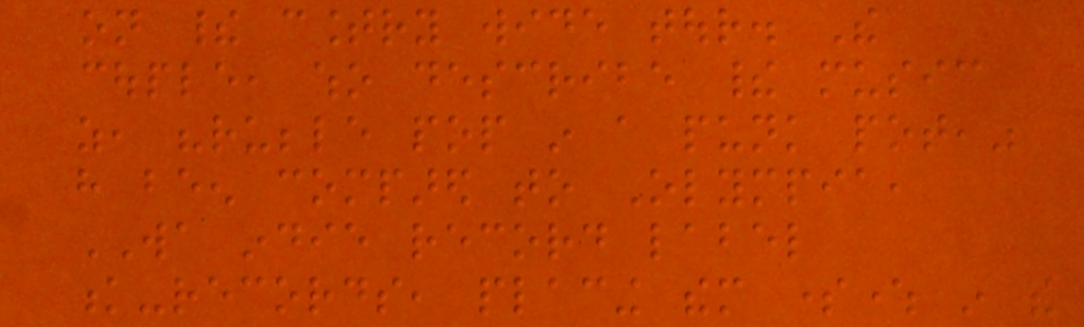on their country wide tour. The
couple, who describe their music
as, "rubble pop in a punk pot,"
have been compared to Olympia,
WA indie record label
k-records, placing them somewhere in the
